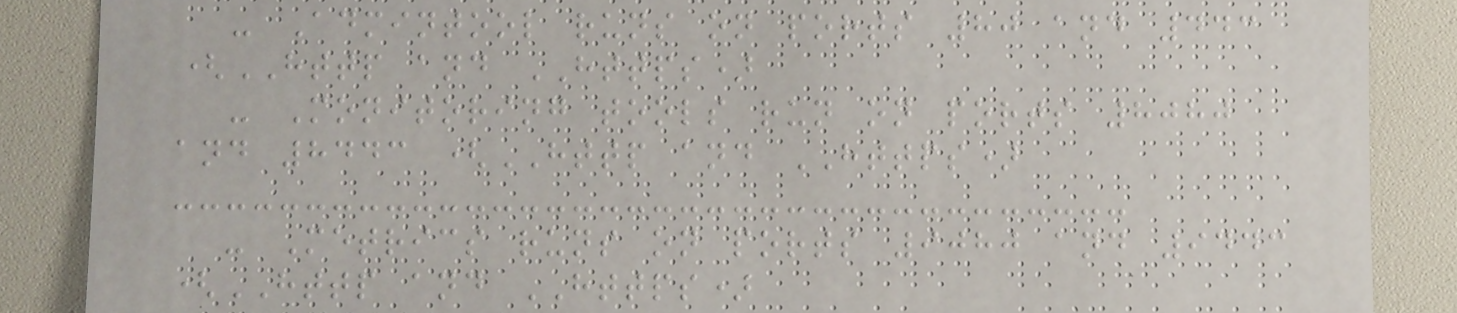- Admintool runs on ports 80 and 443
(HTTP and HTTPS)
- Monitoring tools run on ports 8080
and 8443 (HTTP and HTTPS)
- Metrics runs on ports 9080 and 9443
(HTTP and HTTPS)
